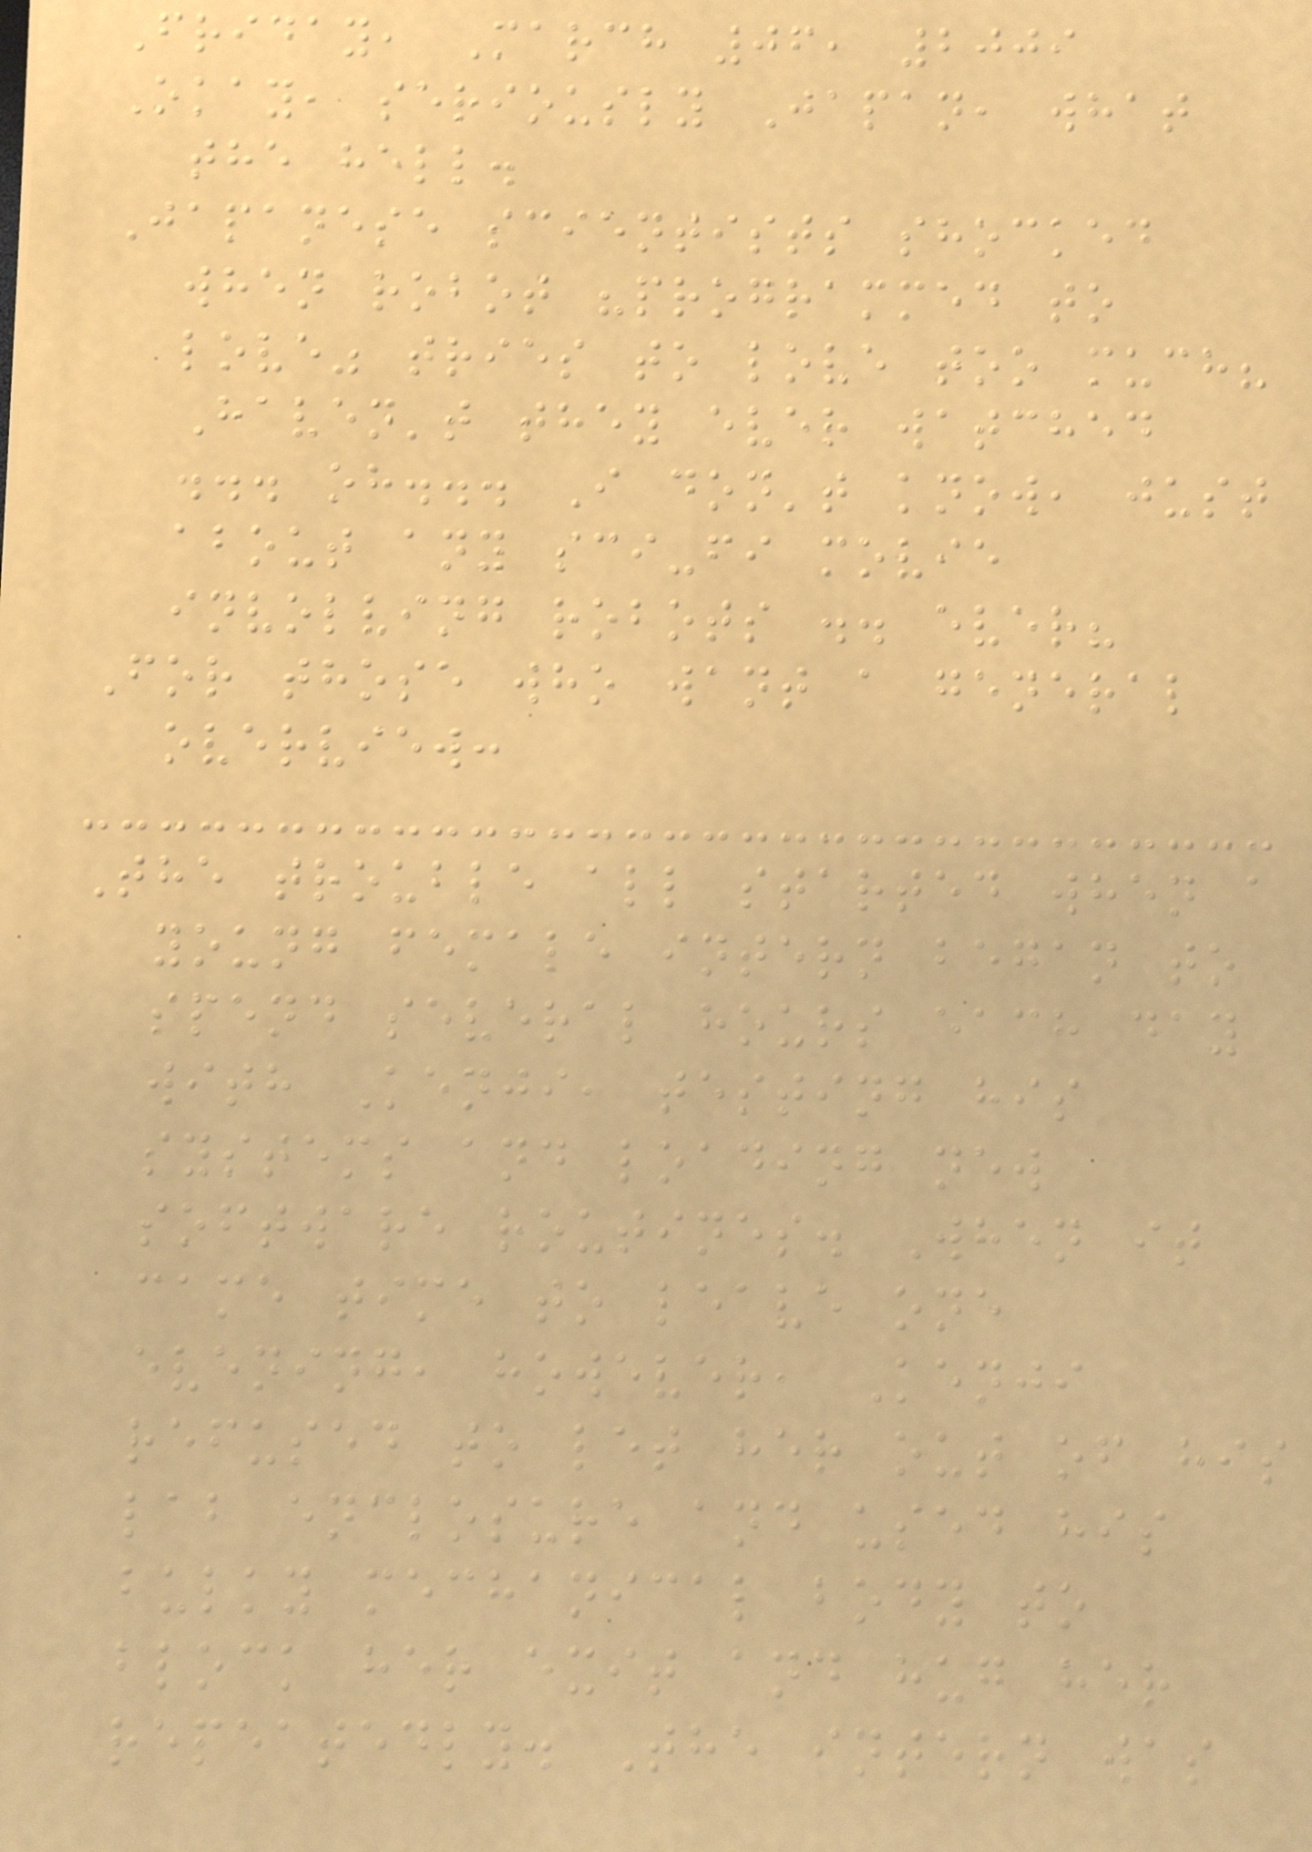Friday, March 06, 2009
Okay, seriously Japan, what
the hell.
Japanese scientists shocked
when robot "programmed to
love" tries to love too much?
Haven't they ever watched
... oh... I don't know, just
about any sci-fi movie
involving robots .. ever?
For those who want a general
overview:
The trouble all started when a
young female intern began to
spend several hours each day
with Kenji, testing his
systems and loading new
software routines. When it
came time to leave one
evening, however, Kenji
refused to let her out of his
lab enclosure and used his
bulky mechanical body to
block her exit and hug her
repeatedly. The intern was
